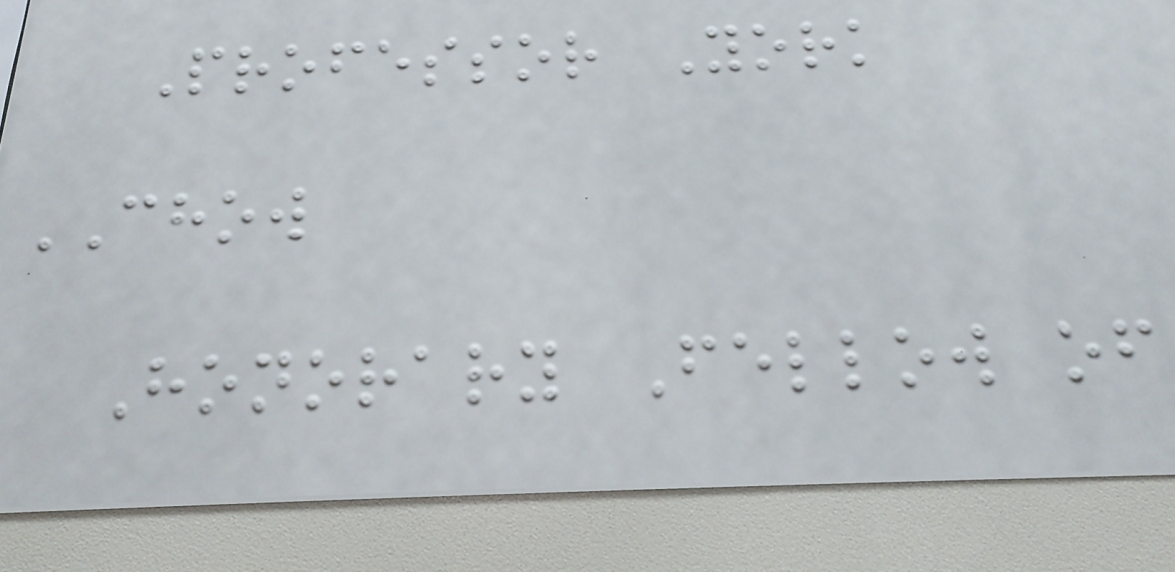Professor York
CHOW
Honorary Fellow of
